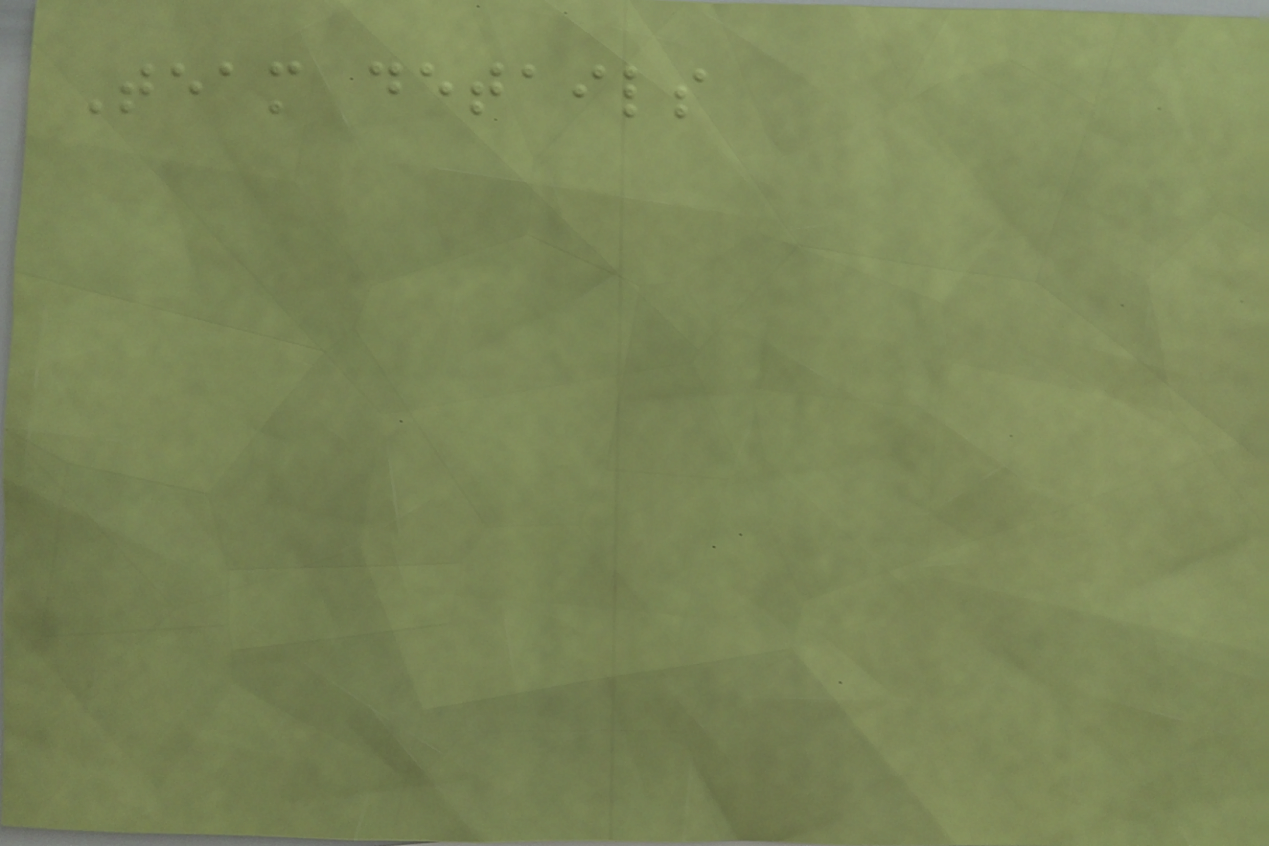Team details
